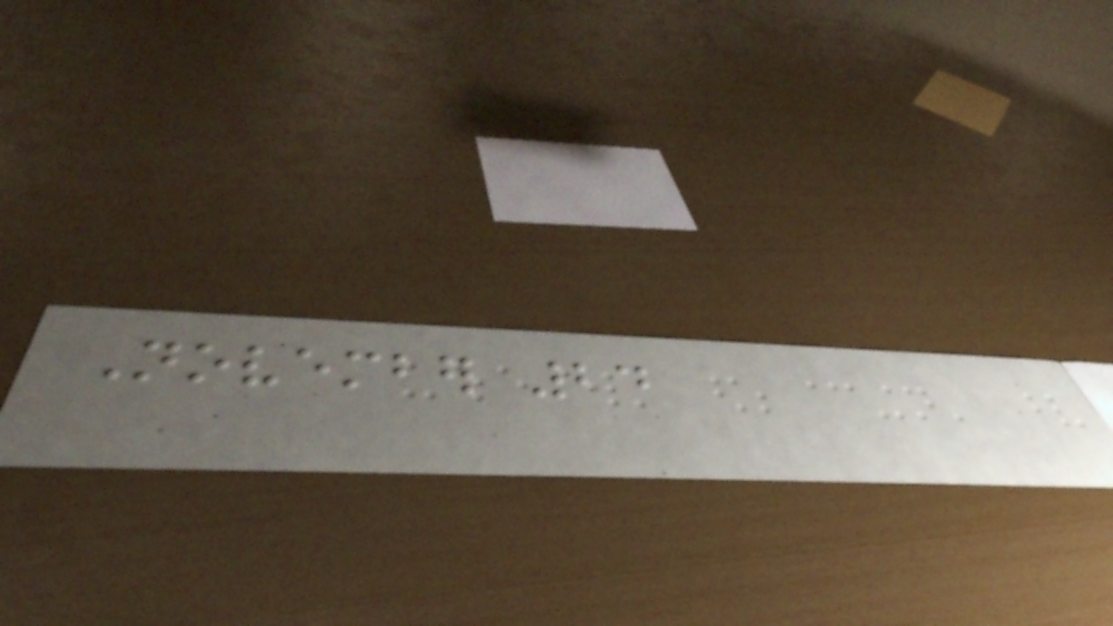November 24
